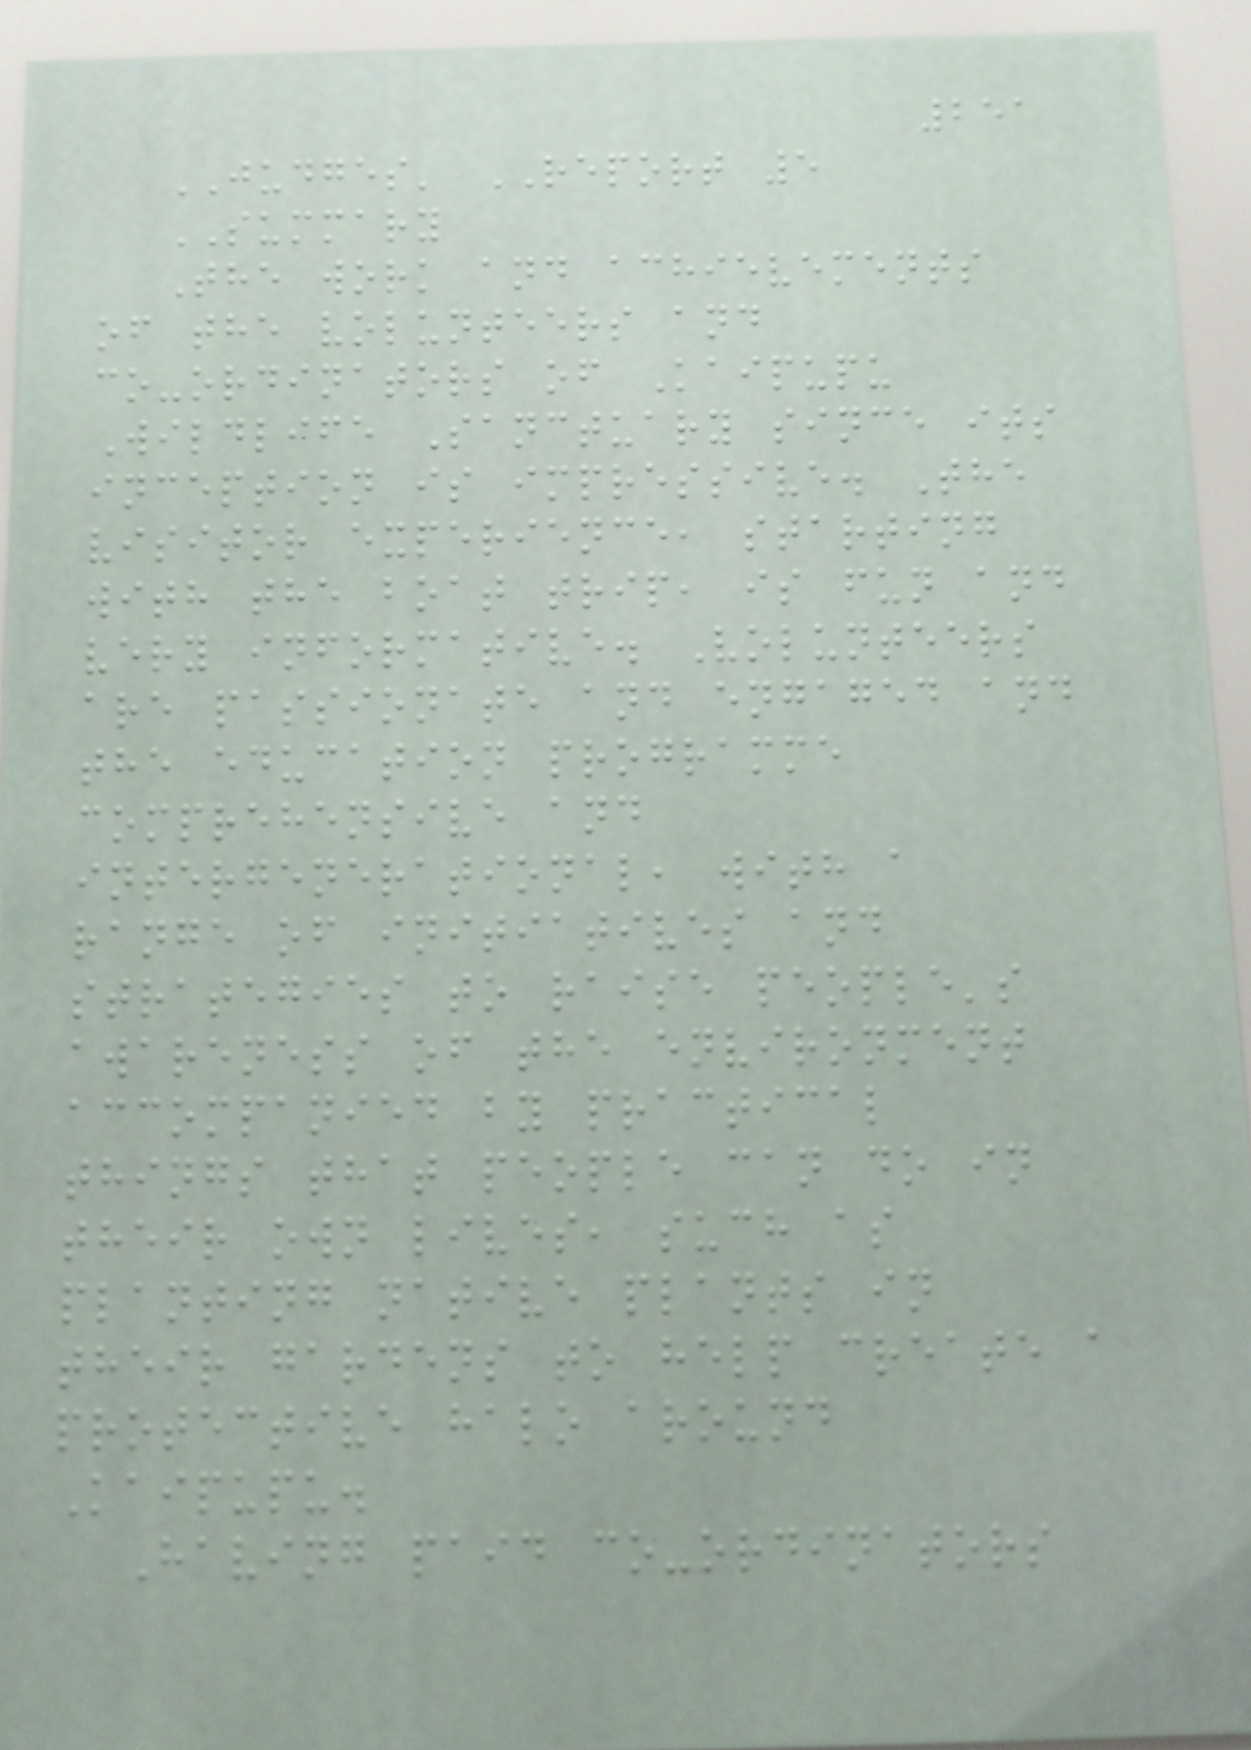251
JUDGES' REPORT 5
SUMMARY
The work and achievements
of the volunteers and
co-ordinators of Kaipupu
Wildlife Sanctuary since its
inception is impressive. The
visitor experience, starting
with the boat trip, is fun and
very informative. Volunteers
are passionate and engaged and
the education programme
comprehensive and
intergenerational, with a
range of initiatives and
strategies to raise people's
awareness of the environment
accompanied by practical
things that people can do in
their own lives, such as
planting native plants in
their gardens to help create a
protective halo around
Kaipupu.
Having paid co-ordinators
